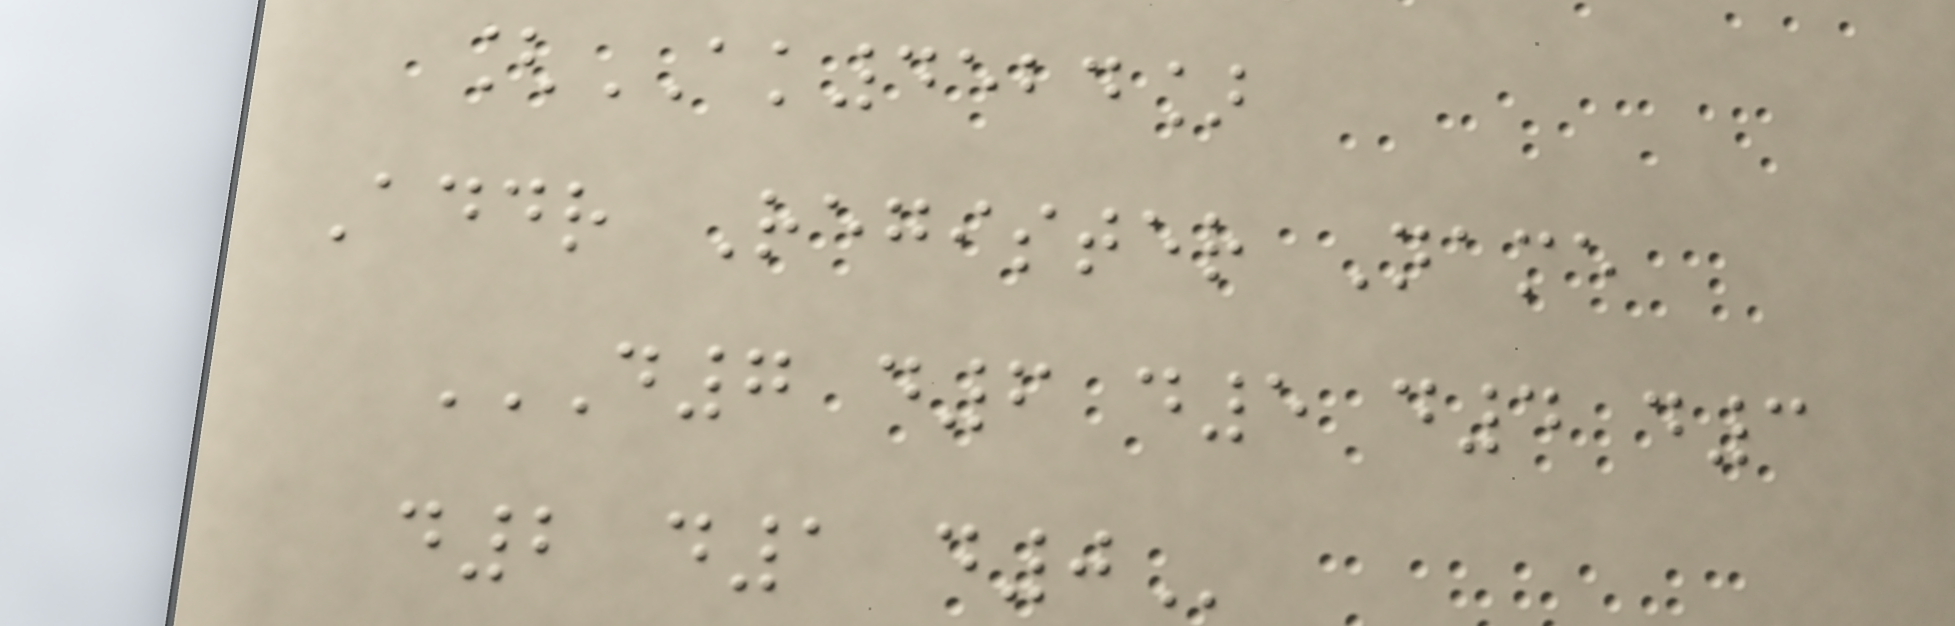[AK4524]
Addr Register Name
D7 D6 D5 D4 D3
D2 D1 D0
